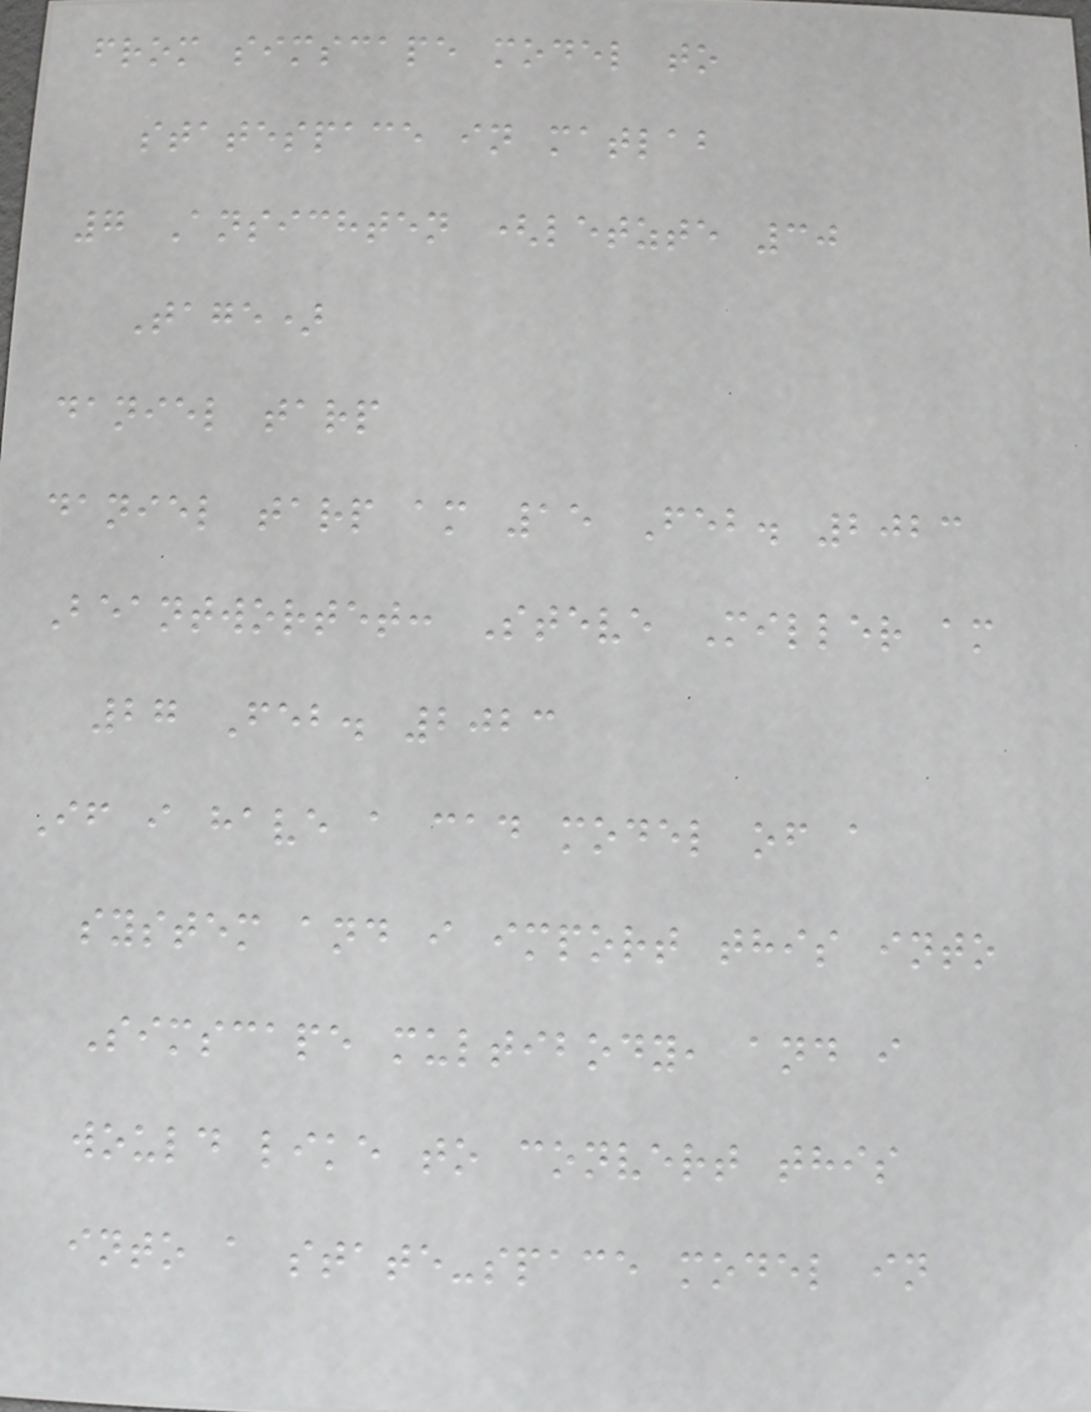from simscape model to
statespace in matlab
7 Ansichten (letzte 30
Tage)
daniel tarp
daniel tarp am 15 Feb. 2023
Beantwortet: Steve Miller am
27 Feb. 2023
If i have a cad model of a
system and i import this into
Simscape multibody, and i
would like to convert this
into a state-space model in
